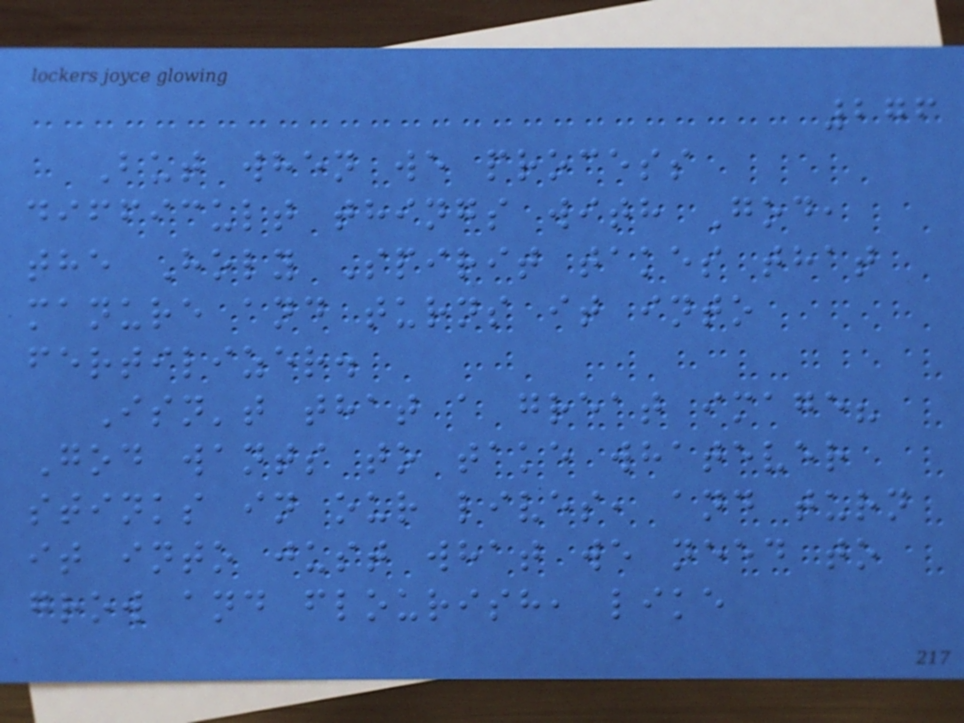276
But when we process
difficult things with God,
the Holy Spirit takes that
manure and turns it into
fertilizer.
Isn't that a great image?
God wants to take whatever
stinks in our lives, and turn
it into just what we need to
grow and flourish, like
